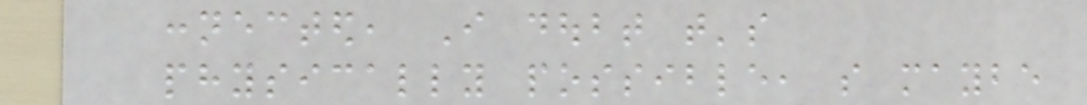connected, I doubt that's
physically possible, so maybe
